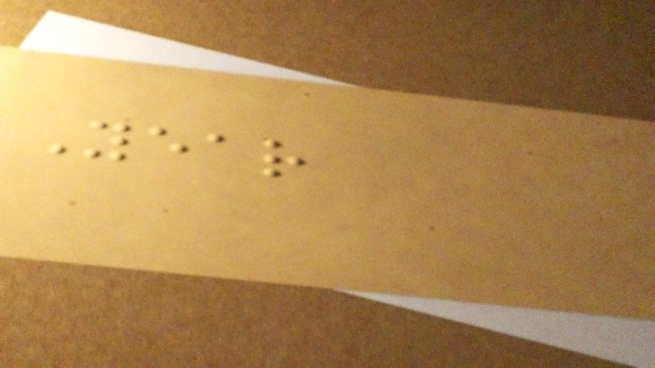Year
